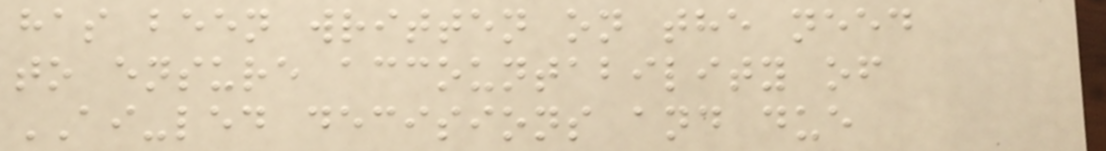has been written on the need
to ensure accountability of
AI-led decisions and due
